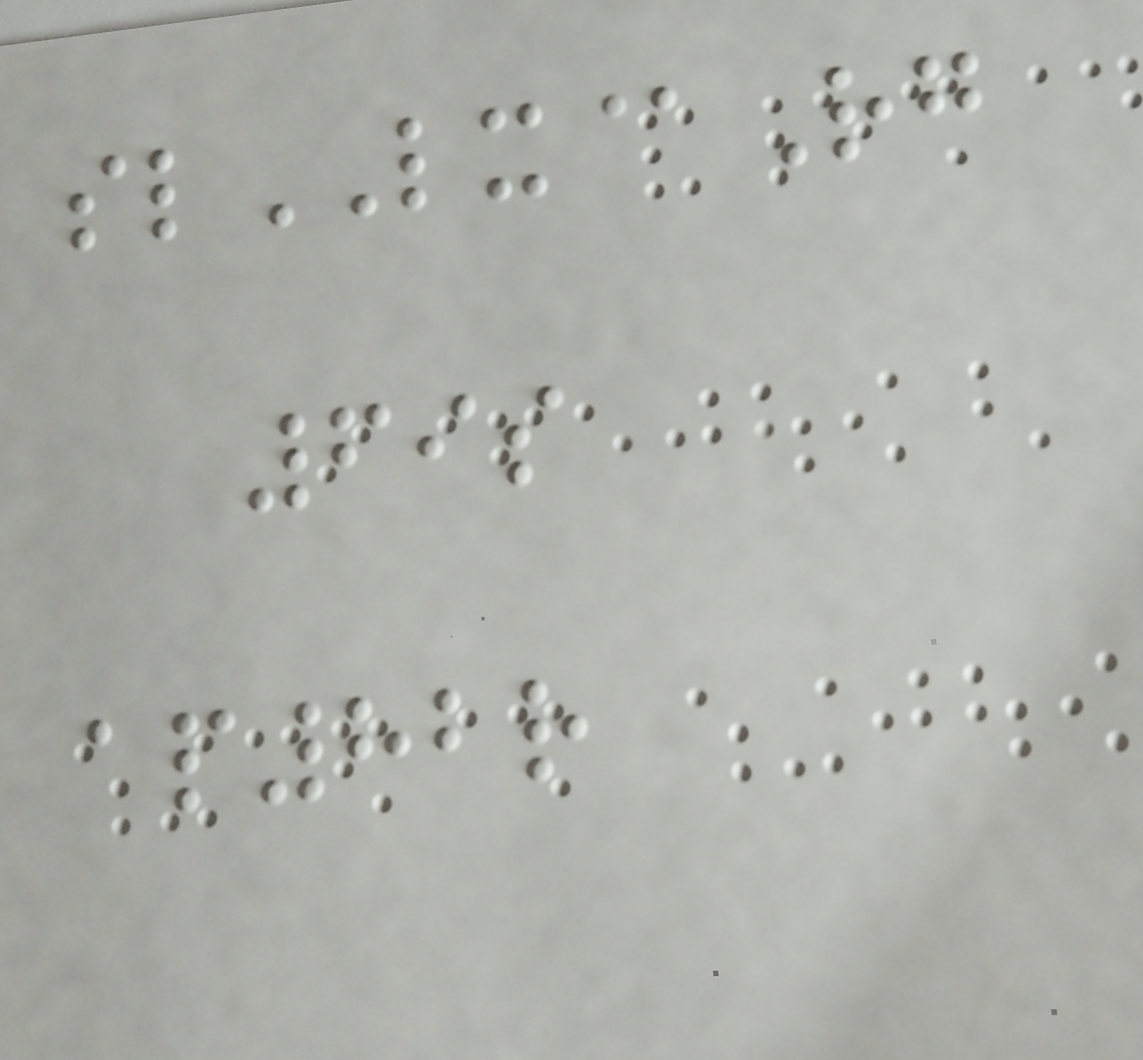slLX@Rg
69s
ap82r
